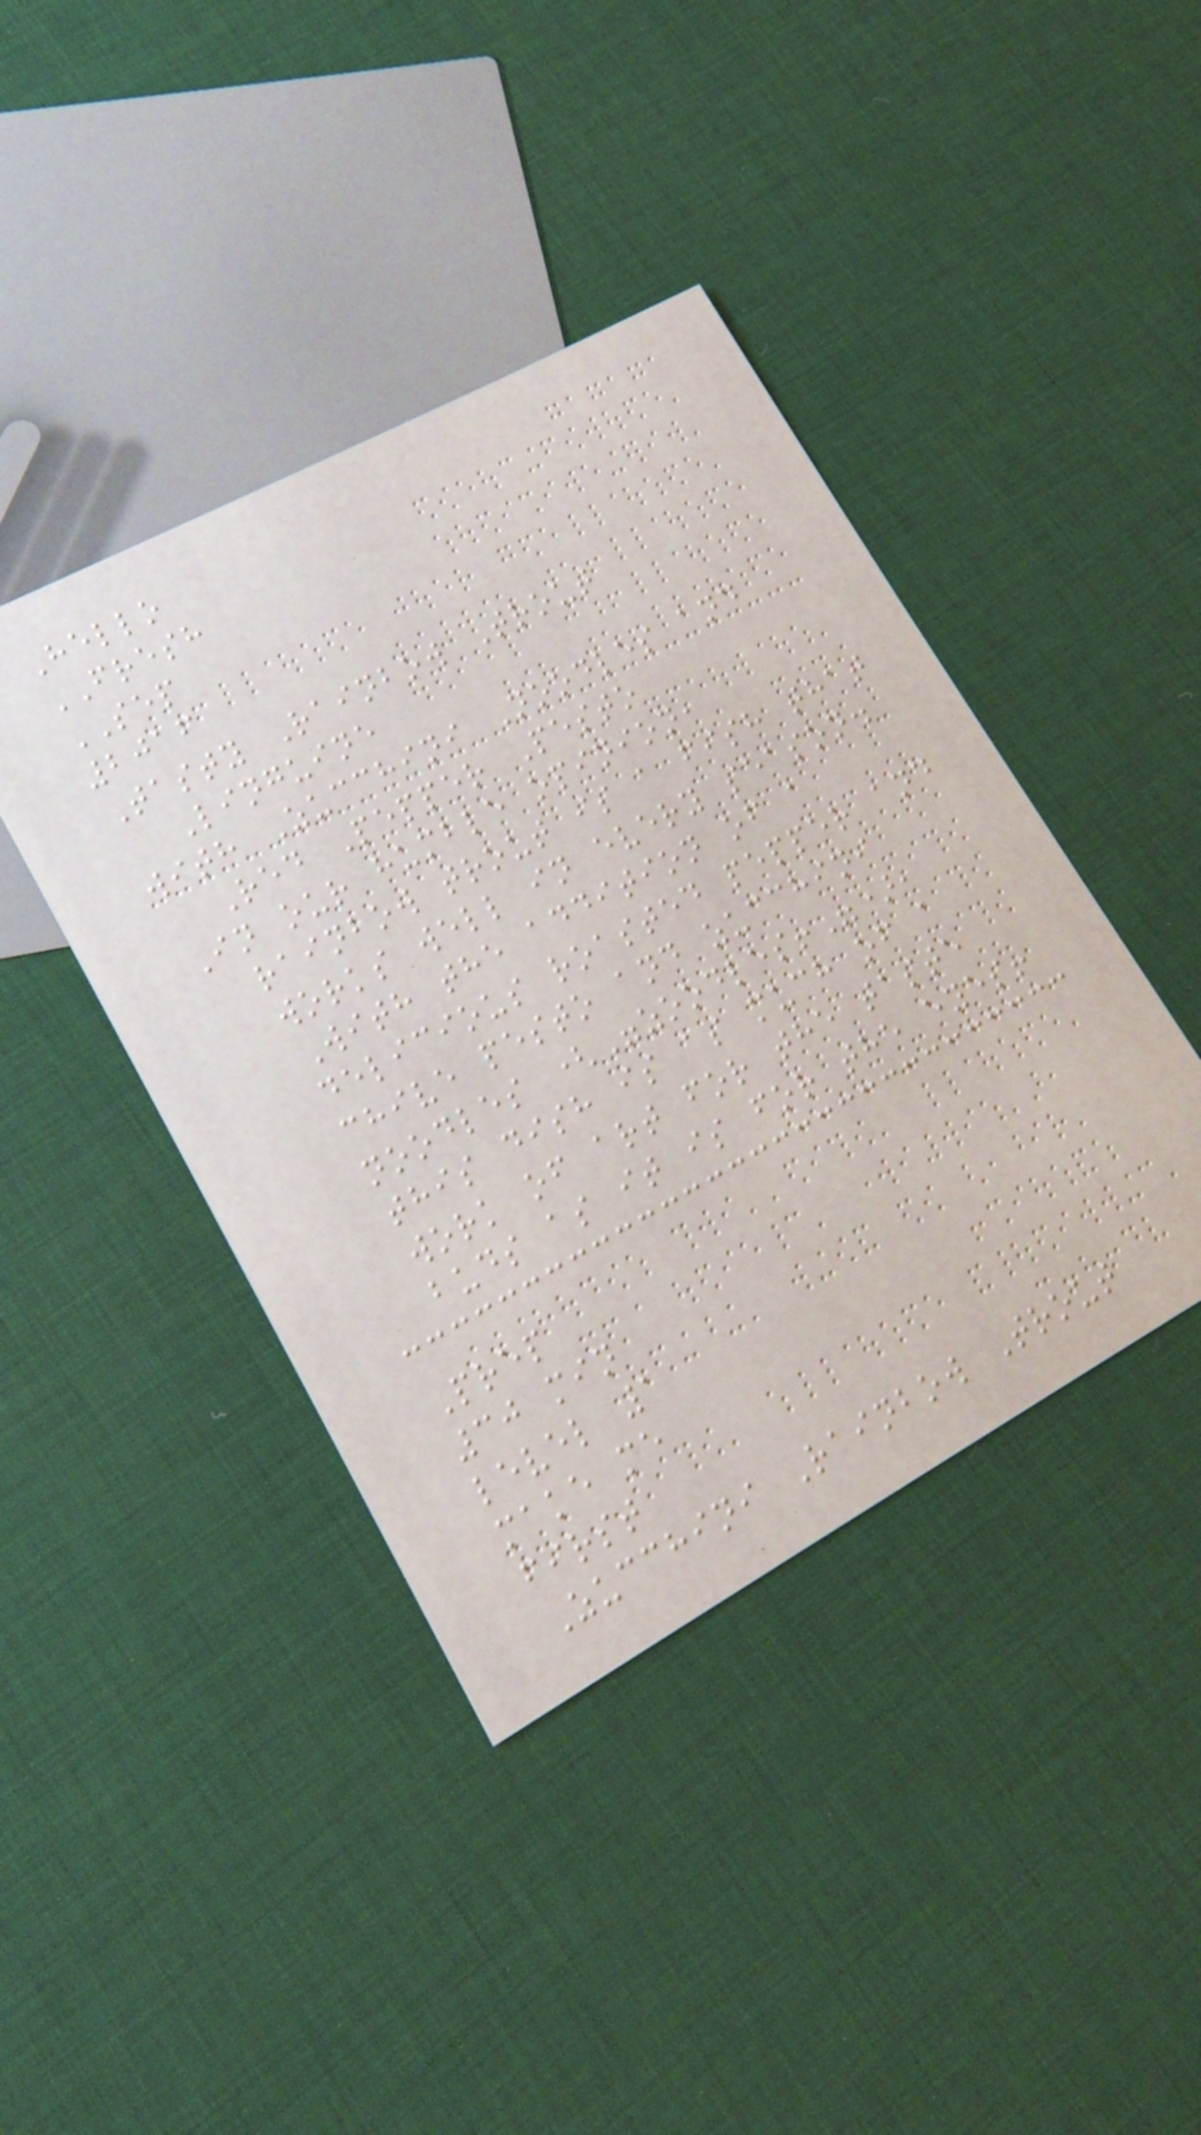Hello
FRESH
SEP
2016
Tasty Rainbow Trout
Linguine
with Zucchini Noodles and
Red Pepper Pesto
In our humble opinion,
rainbow trout is a fish that
works well in every season.
With the addition of a
delicious roasted pepper and
chive pesto and zucchini
noodles ("zoodles!"),
this dish is as much of a
work of art for the taste
buds as it is for the eyes!
Prep
30 min
level 1
make me
first
Zucchini Rainbow Trout
